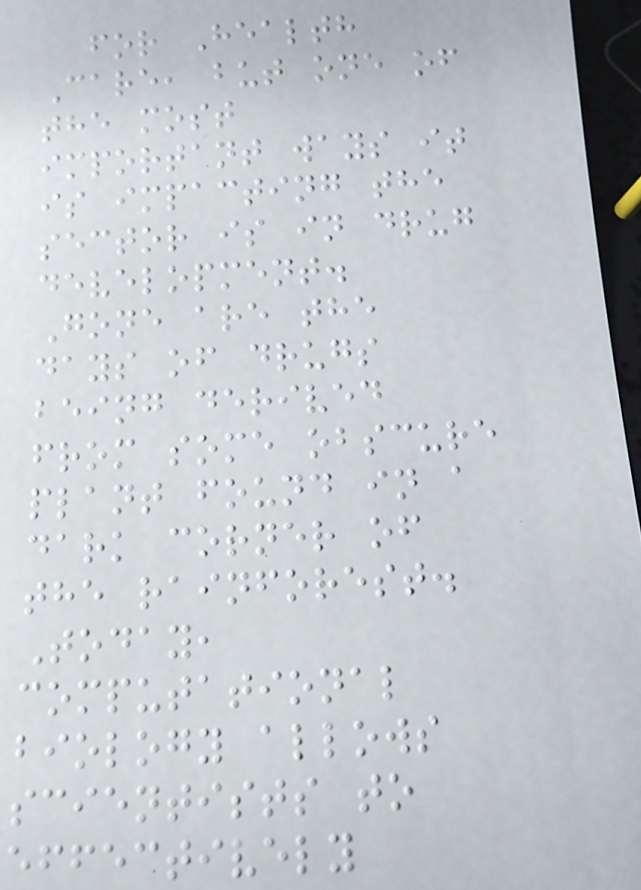for Health
Care, but one of
the most
important ways it
is impacting the
sector is in drug
development.
Gone are the
days of drugs
being derived
from some obscure
plant found in a
dark corner of
the rainforest.
Today,
computational
biology allows
scientists to
effectively
